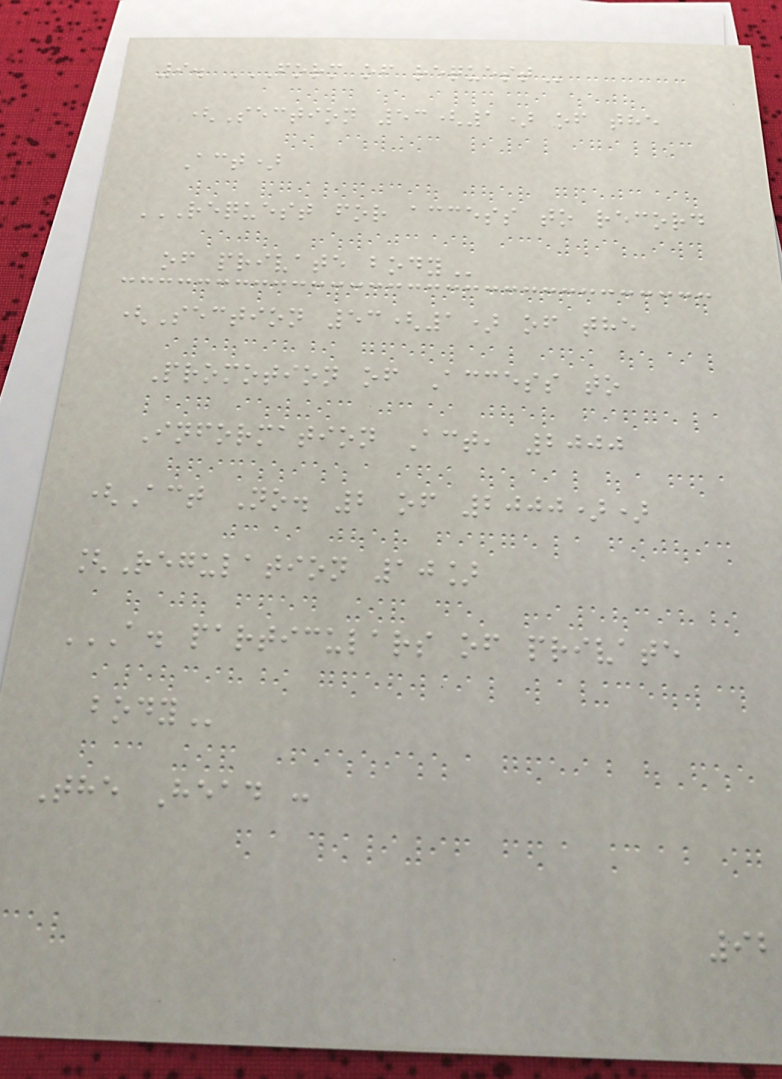9. FORM OF REQUEST
(Section 53(1) of the
Act)
REQUEST FOR ACCESS TO RECORD
OF PRIVATE BODY
(Section 53(1) of the
Promotion of Access to
Information Act, 2000
(Act No. 2 of 2000))
[Regulation 10]
A. PARTICULARS OF PRIVATE
BODY
The Head :
92
